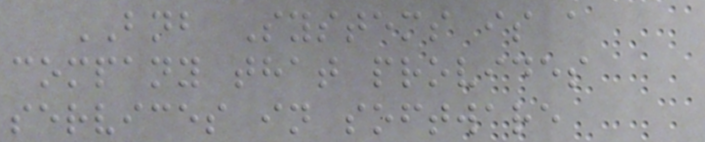BNB Systems is a
company that provides
services in software
